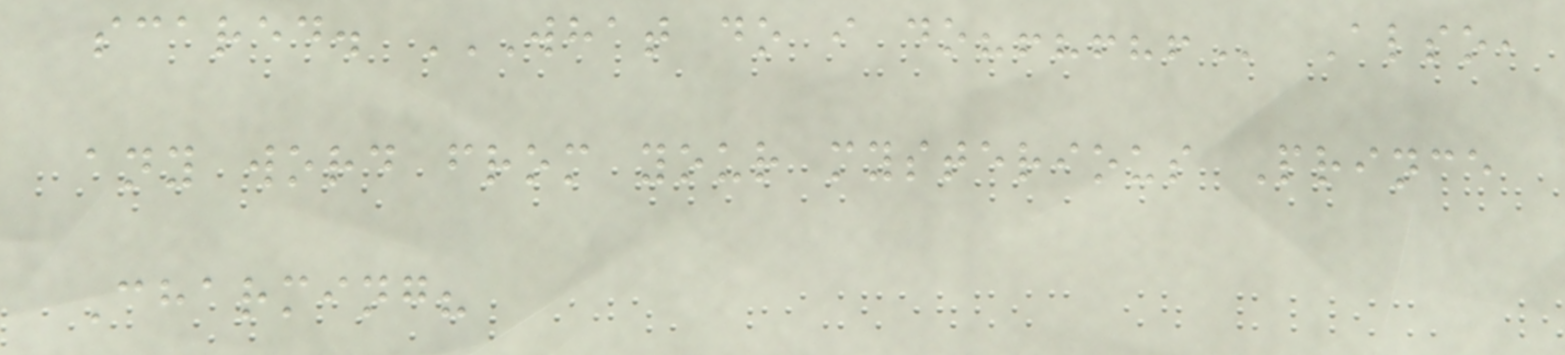scared. WHAT DO I DO?!?!?! Also,
any word from your mysterious Prince
Charming?
